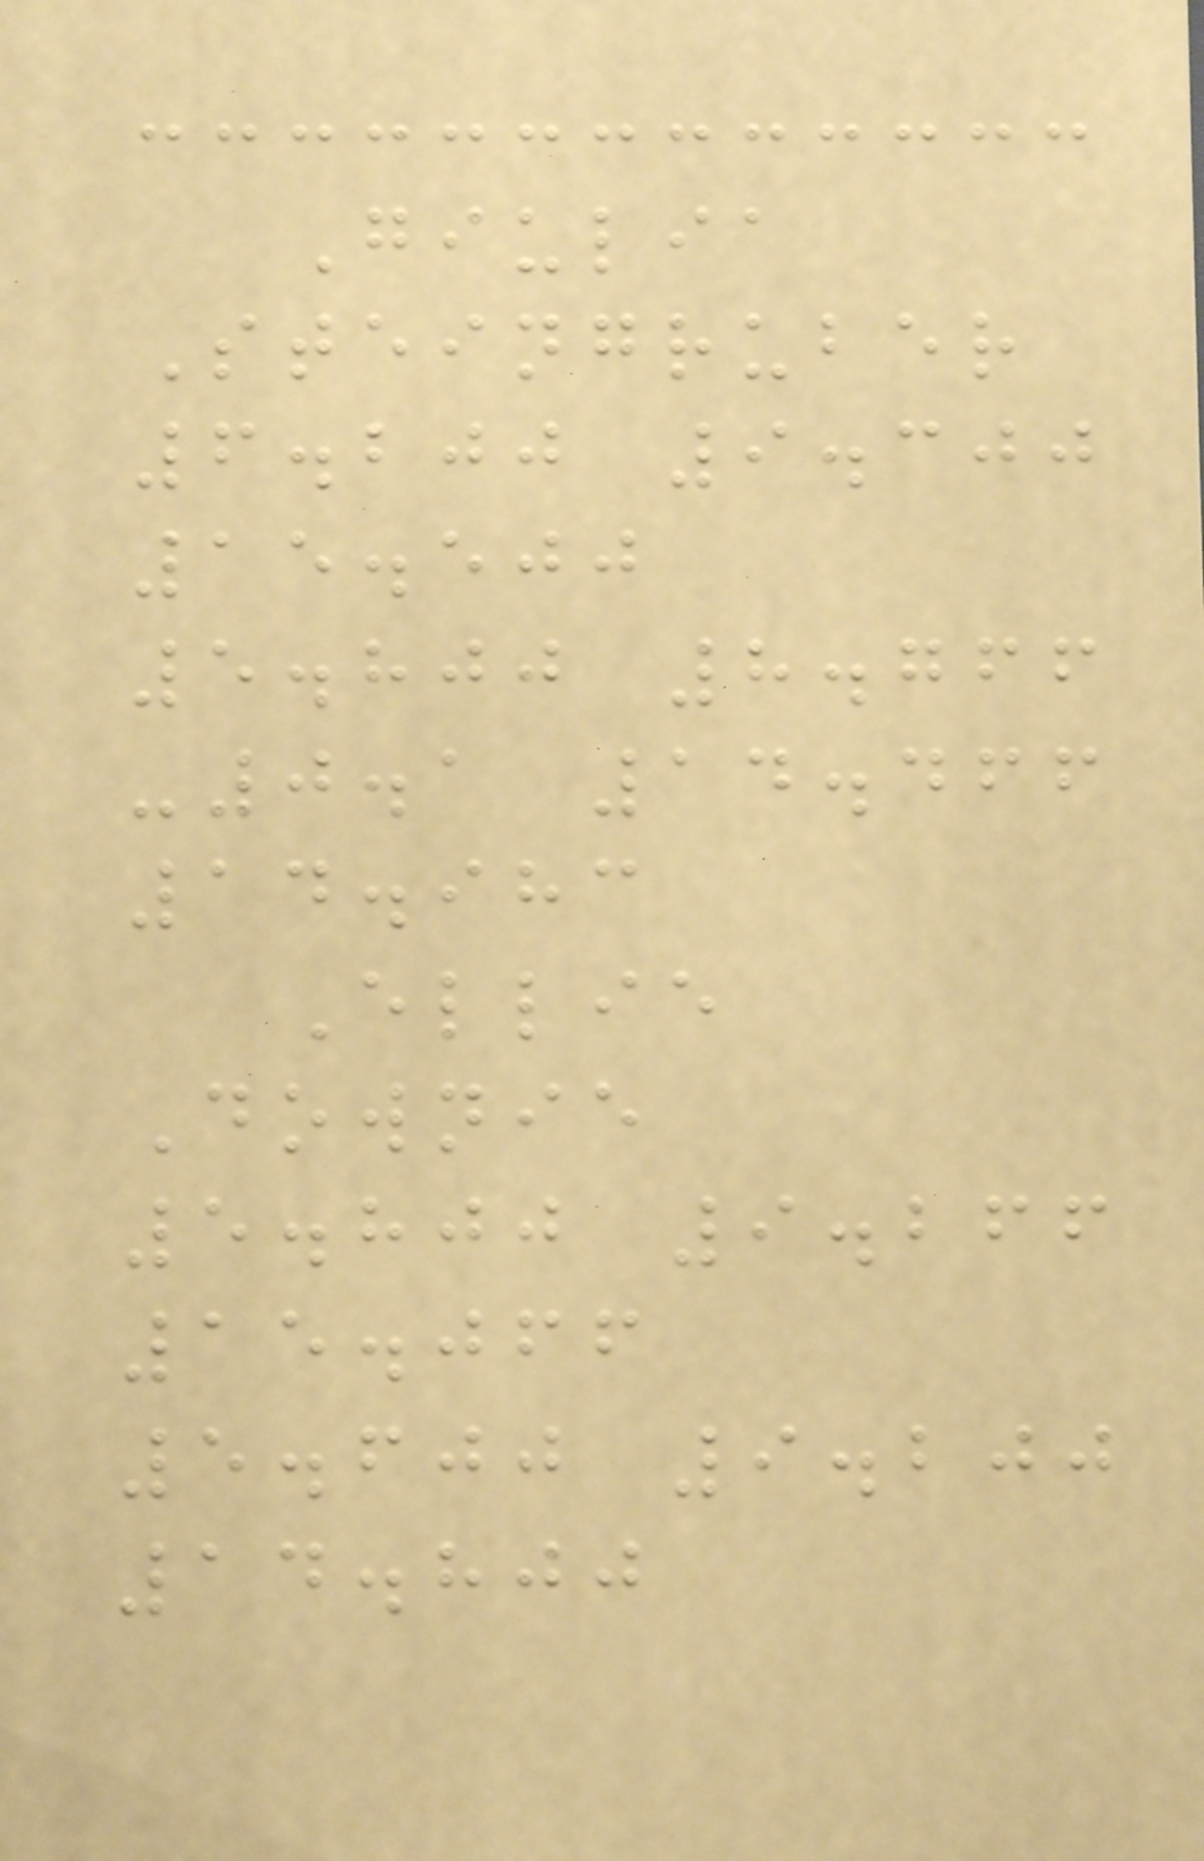Giulia
Steingruber
6.200 9.300
15.500
5.800 8.766
-0.1 14.466
14.983
Ellie
Downie
5.800 9.266
15.066
5.600 9.200
14.800
